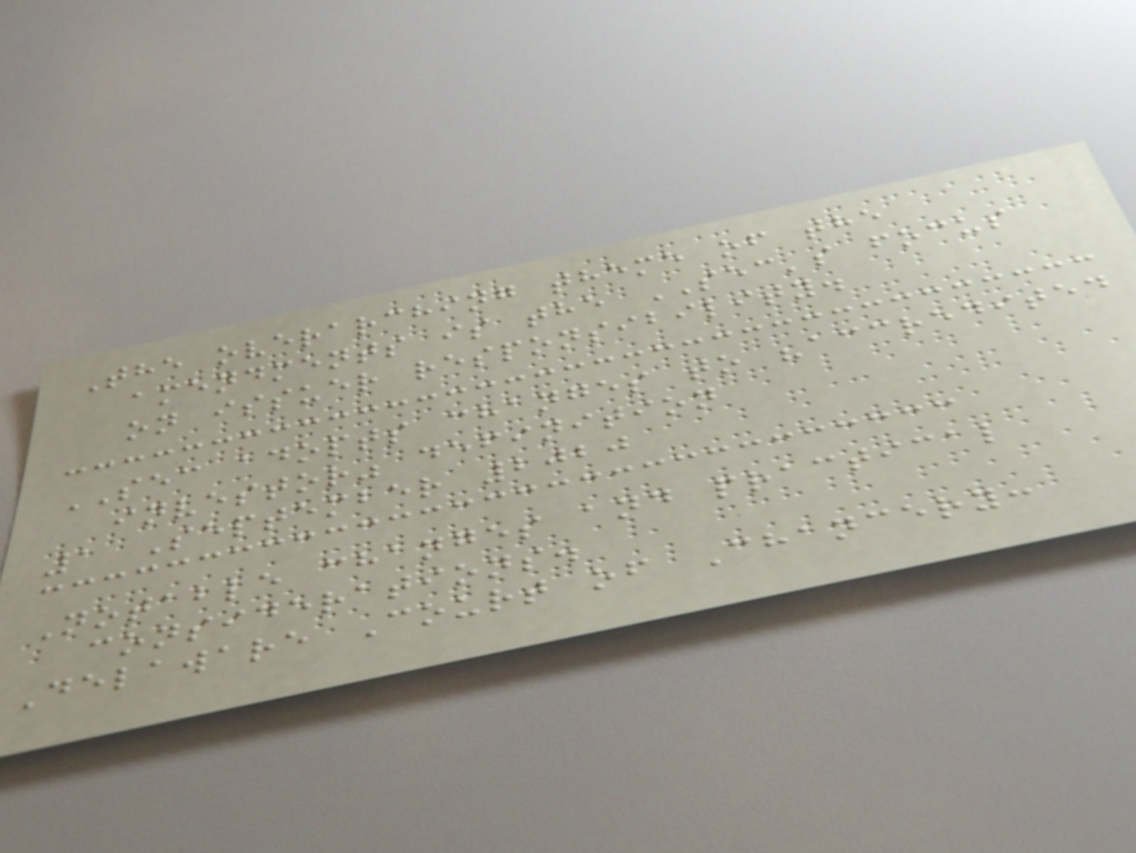The overarching theme of the
amendments is the SEC's focus
on issuer responsibility.
SEC adopts changes to "accredited
investor" definition
1 September 2020
Notable changes and practical
considerations.
Delaware Court of Chancery:
